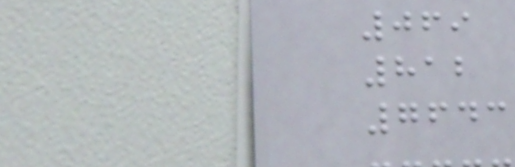069
812
7643
